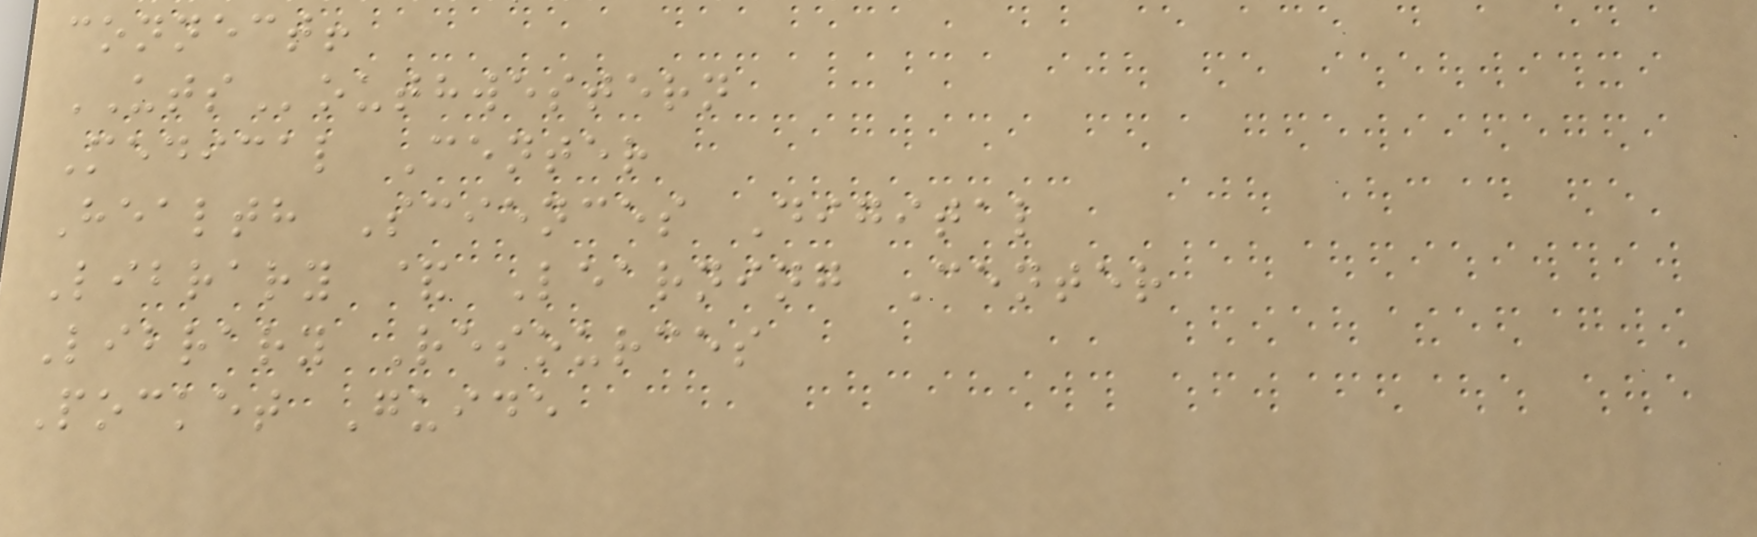connect!
UTSouthwestern
Medical Center
Health Sciences Digital
Library & Learning Center
Library Resources
Pocket Guide
